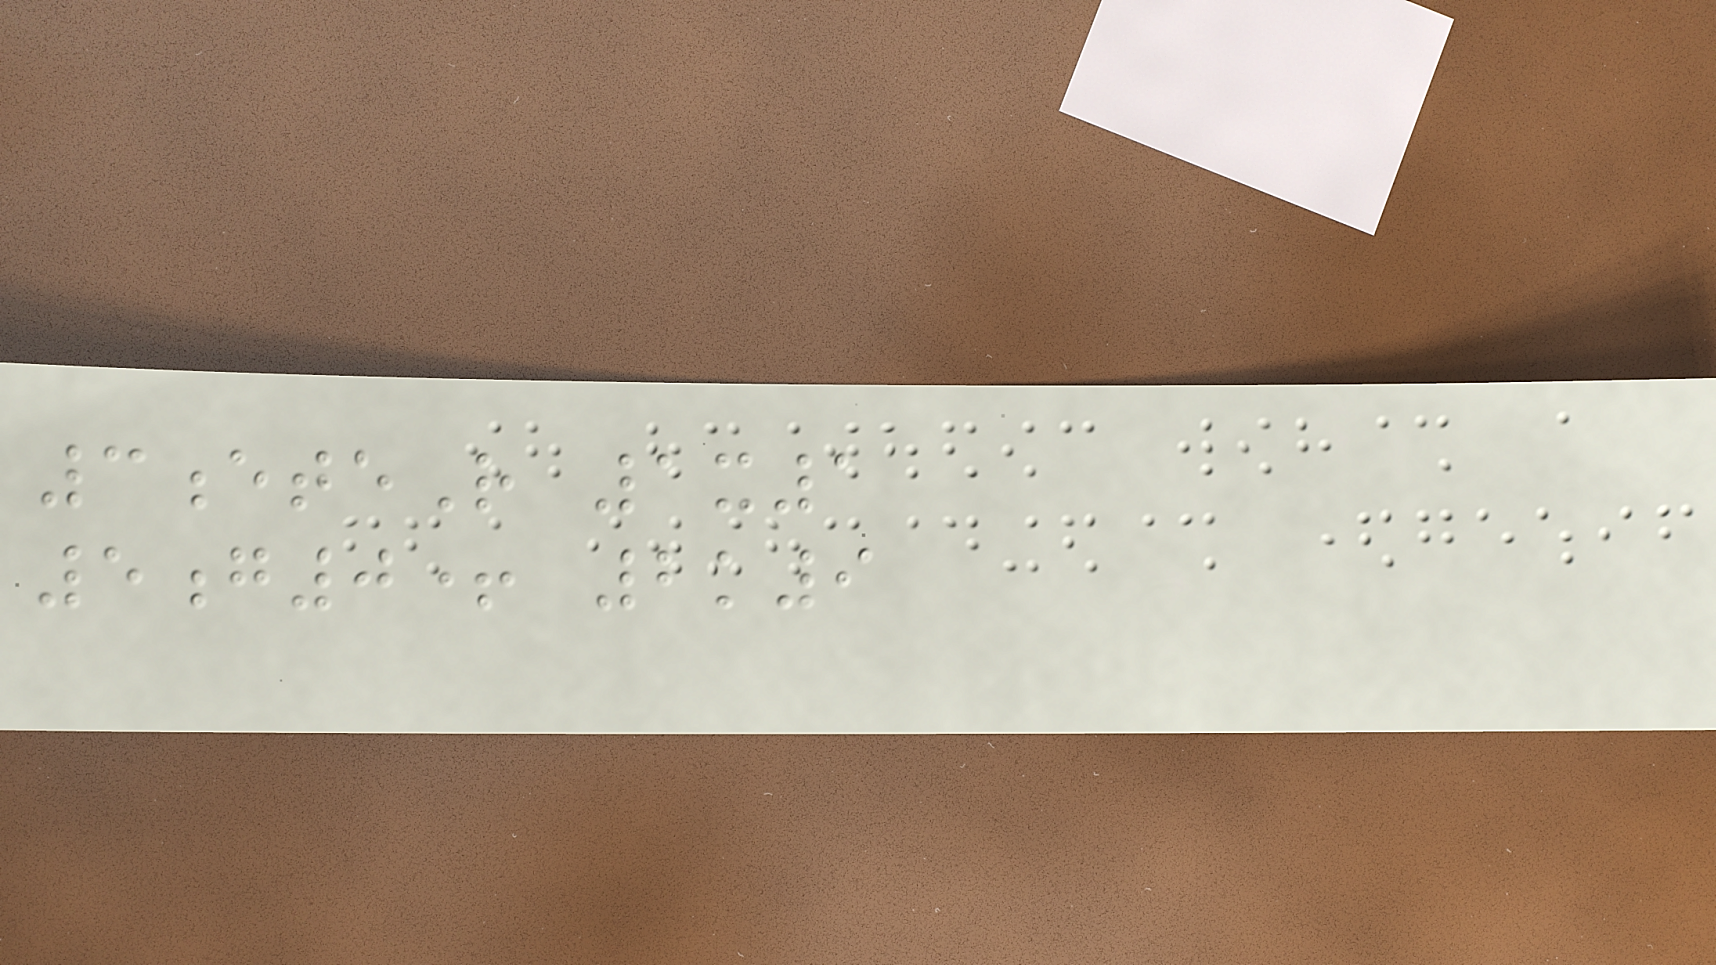3eteR 1x1
5g0+ 2k9
